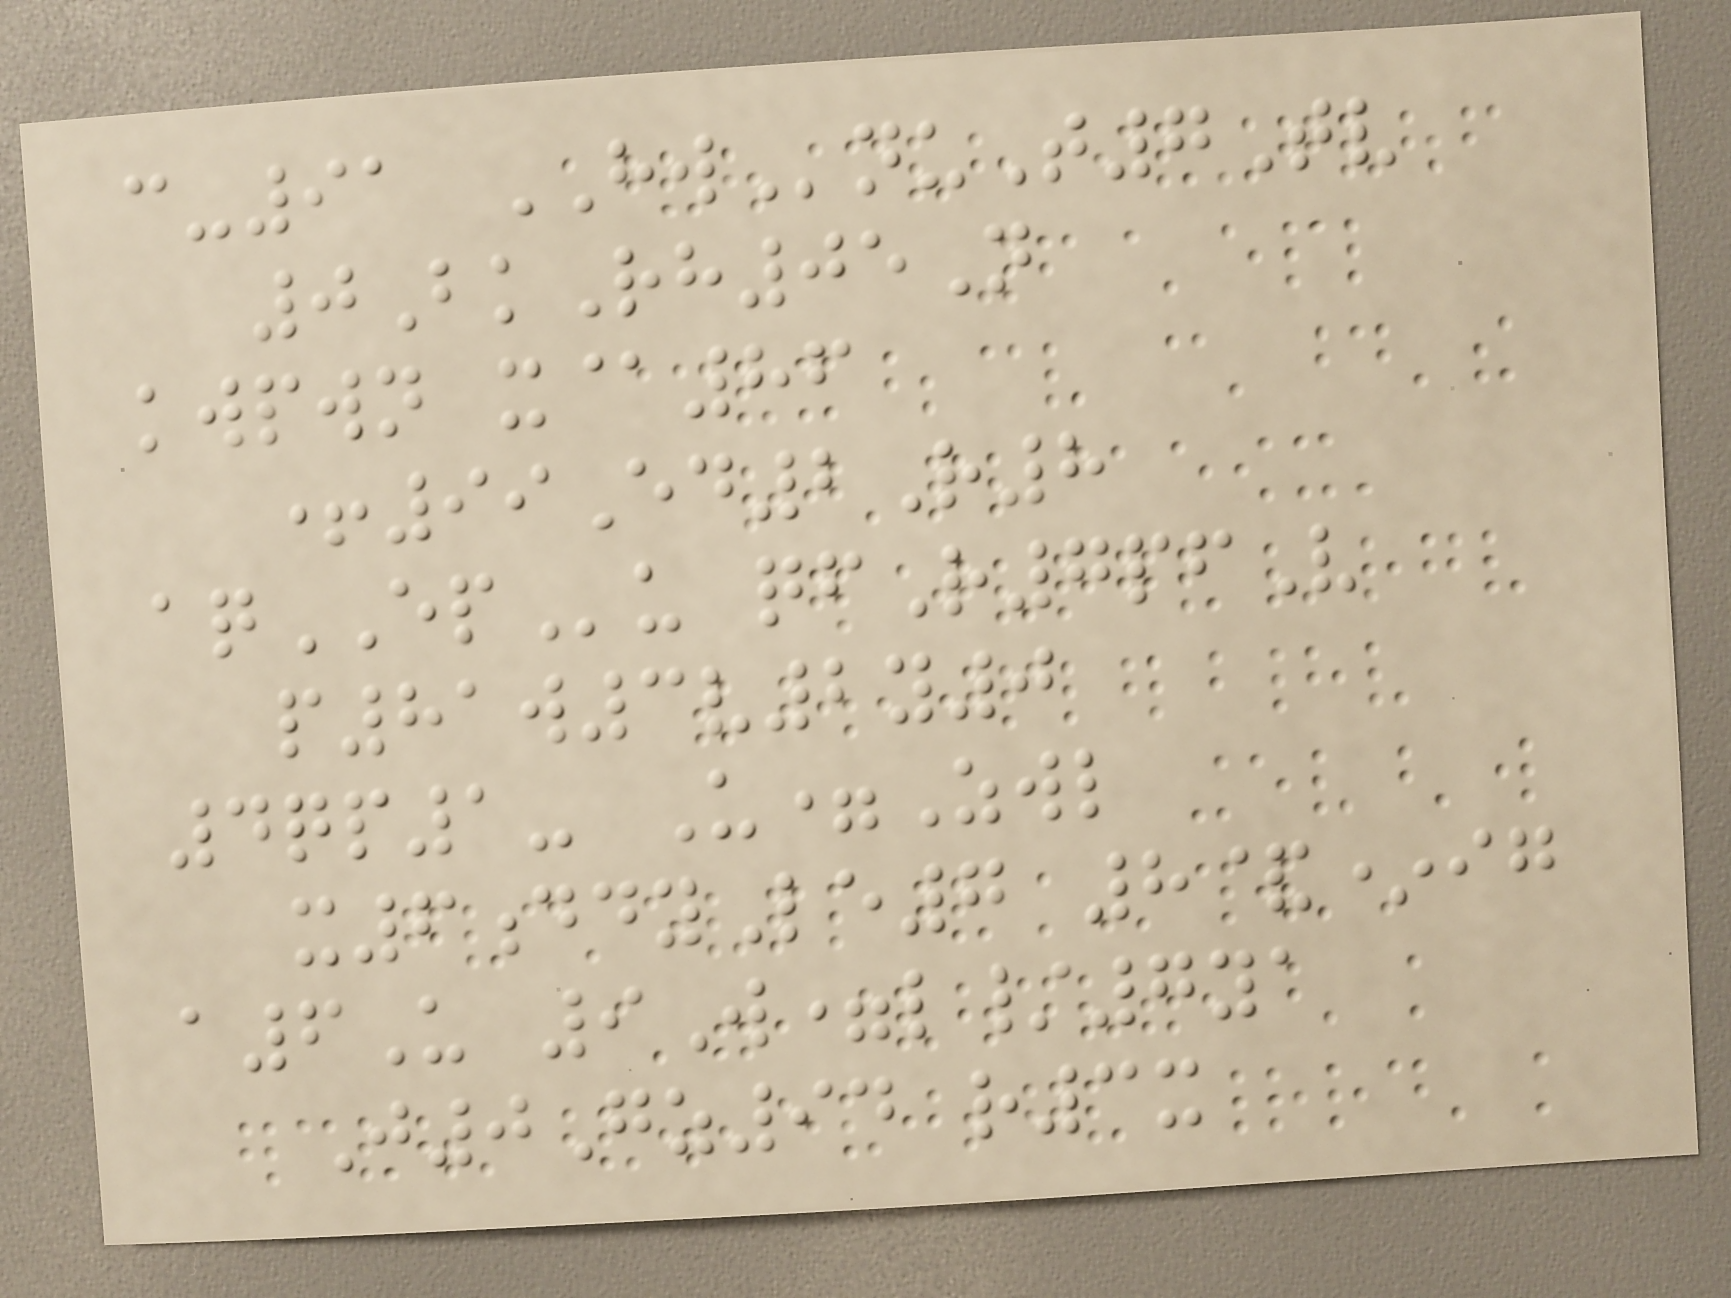c-91 HWnuT7Tv
0BkRh05N
kwpwn x@86
+99Ed2R8
aqEPu qfR7pfV
p81w3v2y0
4qp1- U=Zwl
x6ddyLe7 8&*ig
a6U 9W=l/7ya
J0Gz94 r3x
